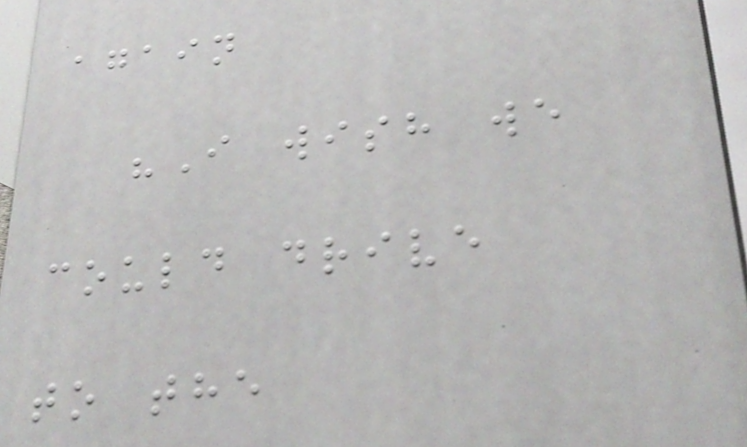again
"I wish we
could drive
to the
